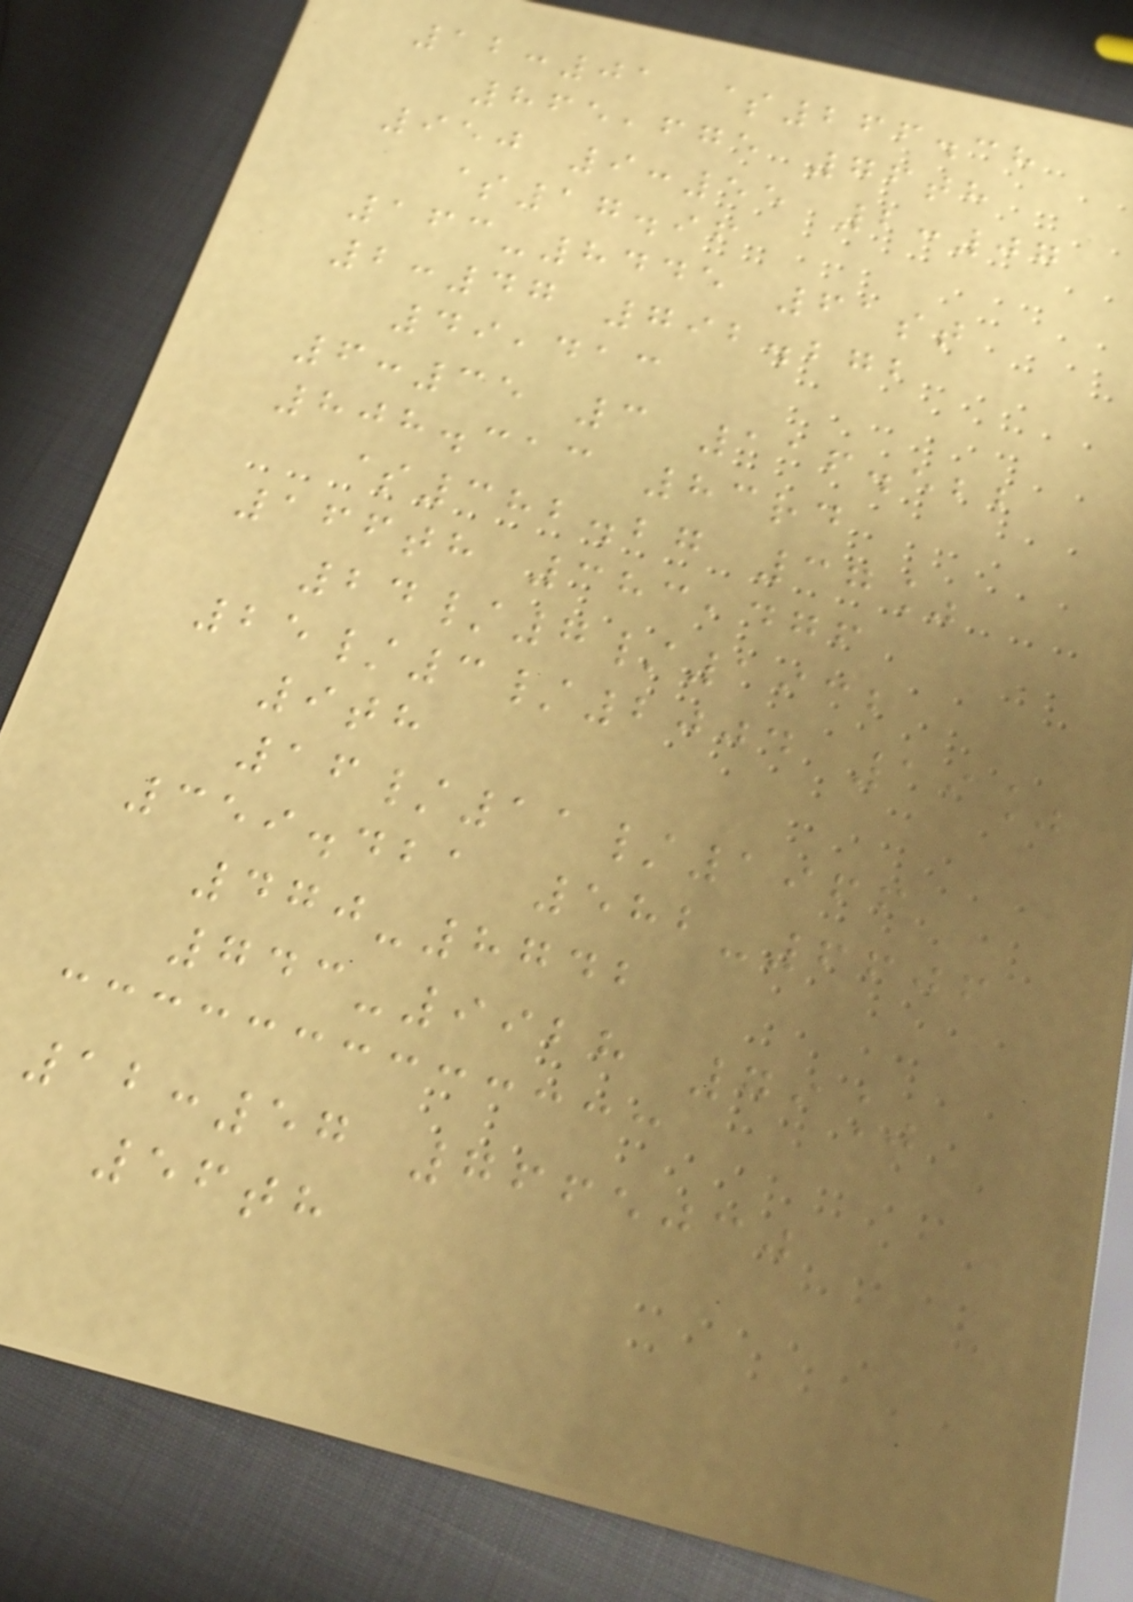12:01 $266.38
865,675 76th
950 9:55 2:07
$17.96
163-8445 61st
2:47 792.272
49,413
6:35 3 116.522
808.313 83rd
$382.27 37%
166th 383,476
24/7/1932
25/3/2004 19%
9th
16/11/1966
359.421 582-6606
470-8742
743-9928 79%
12:57 7665030
56th
